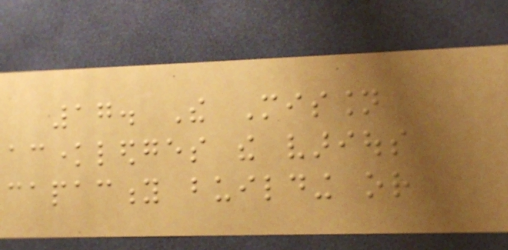17. The Mission
acknowledges the various
capacity building or
